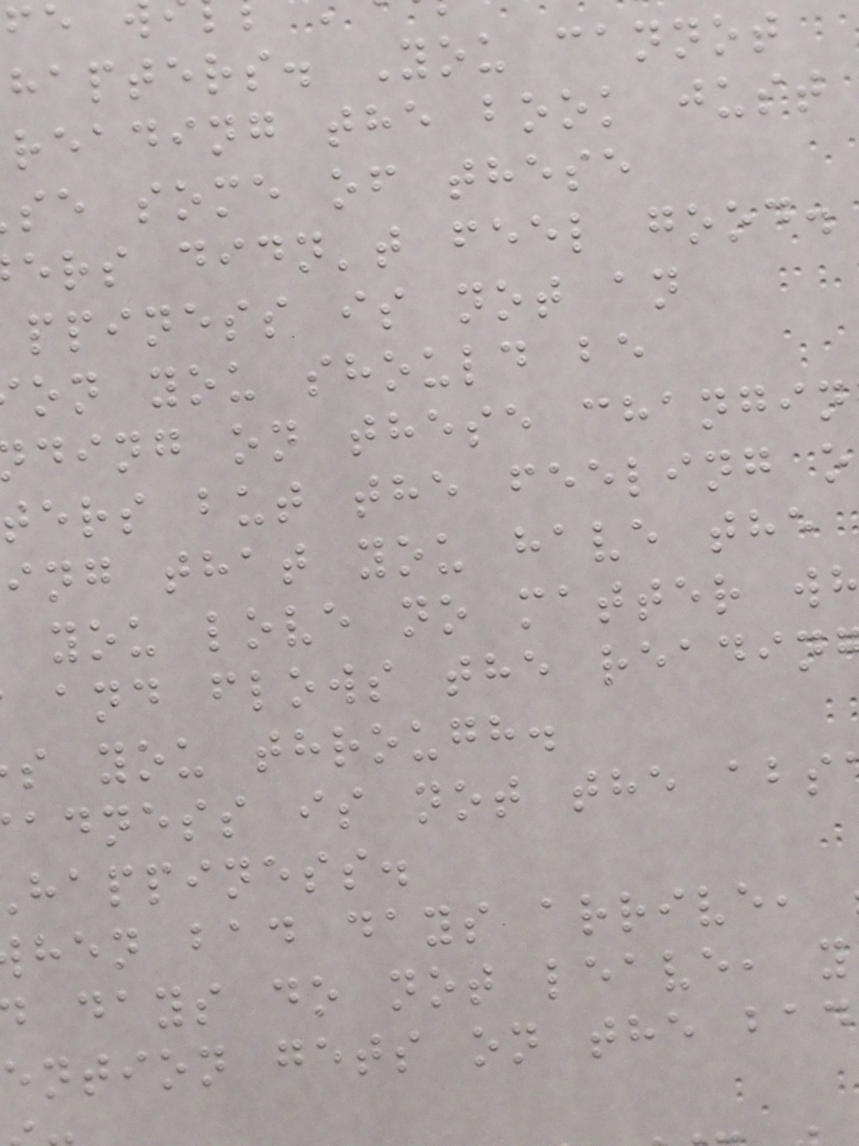hapters. You cannot
reading the book just
se some of these
ers didn't feel good.
ppiness is not an
on you should be
ding on these changin
ters but the feeling o
ing that you have the
you love no matter w
and flows the readin
s you through.
adness is not the abs
happiness.
hen bad days arrive,
days do not leave, y
ention gets on the bad
